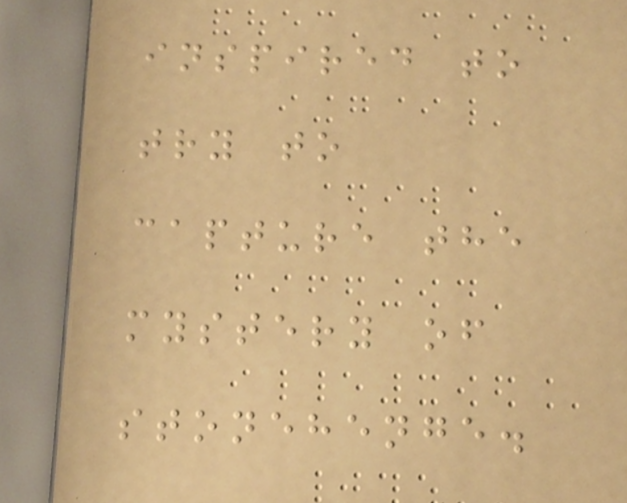inspired to
try to
capture the
mystery of
stonehenge.
